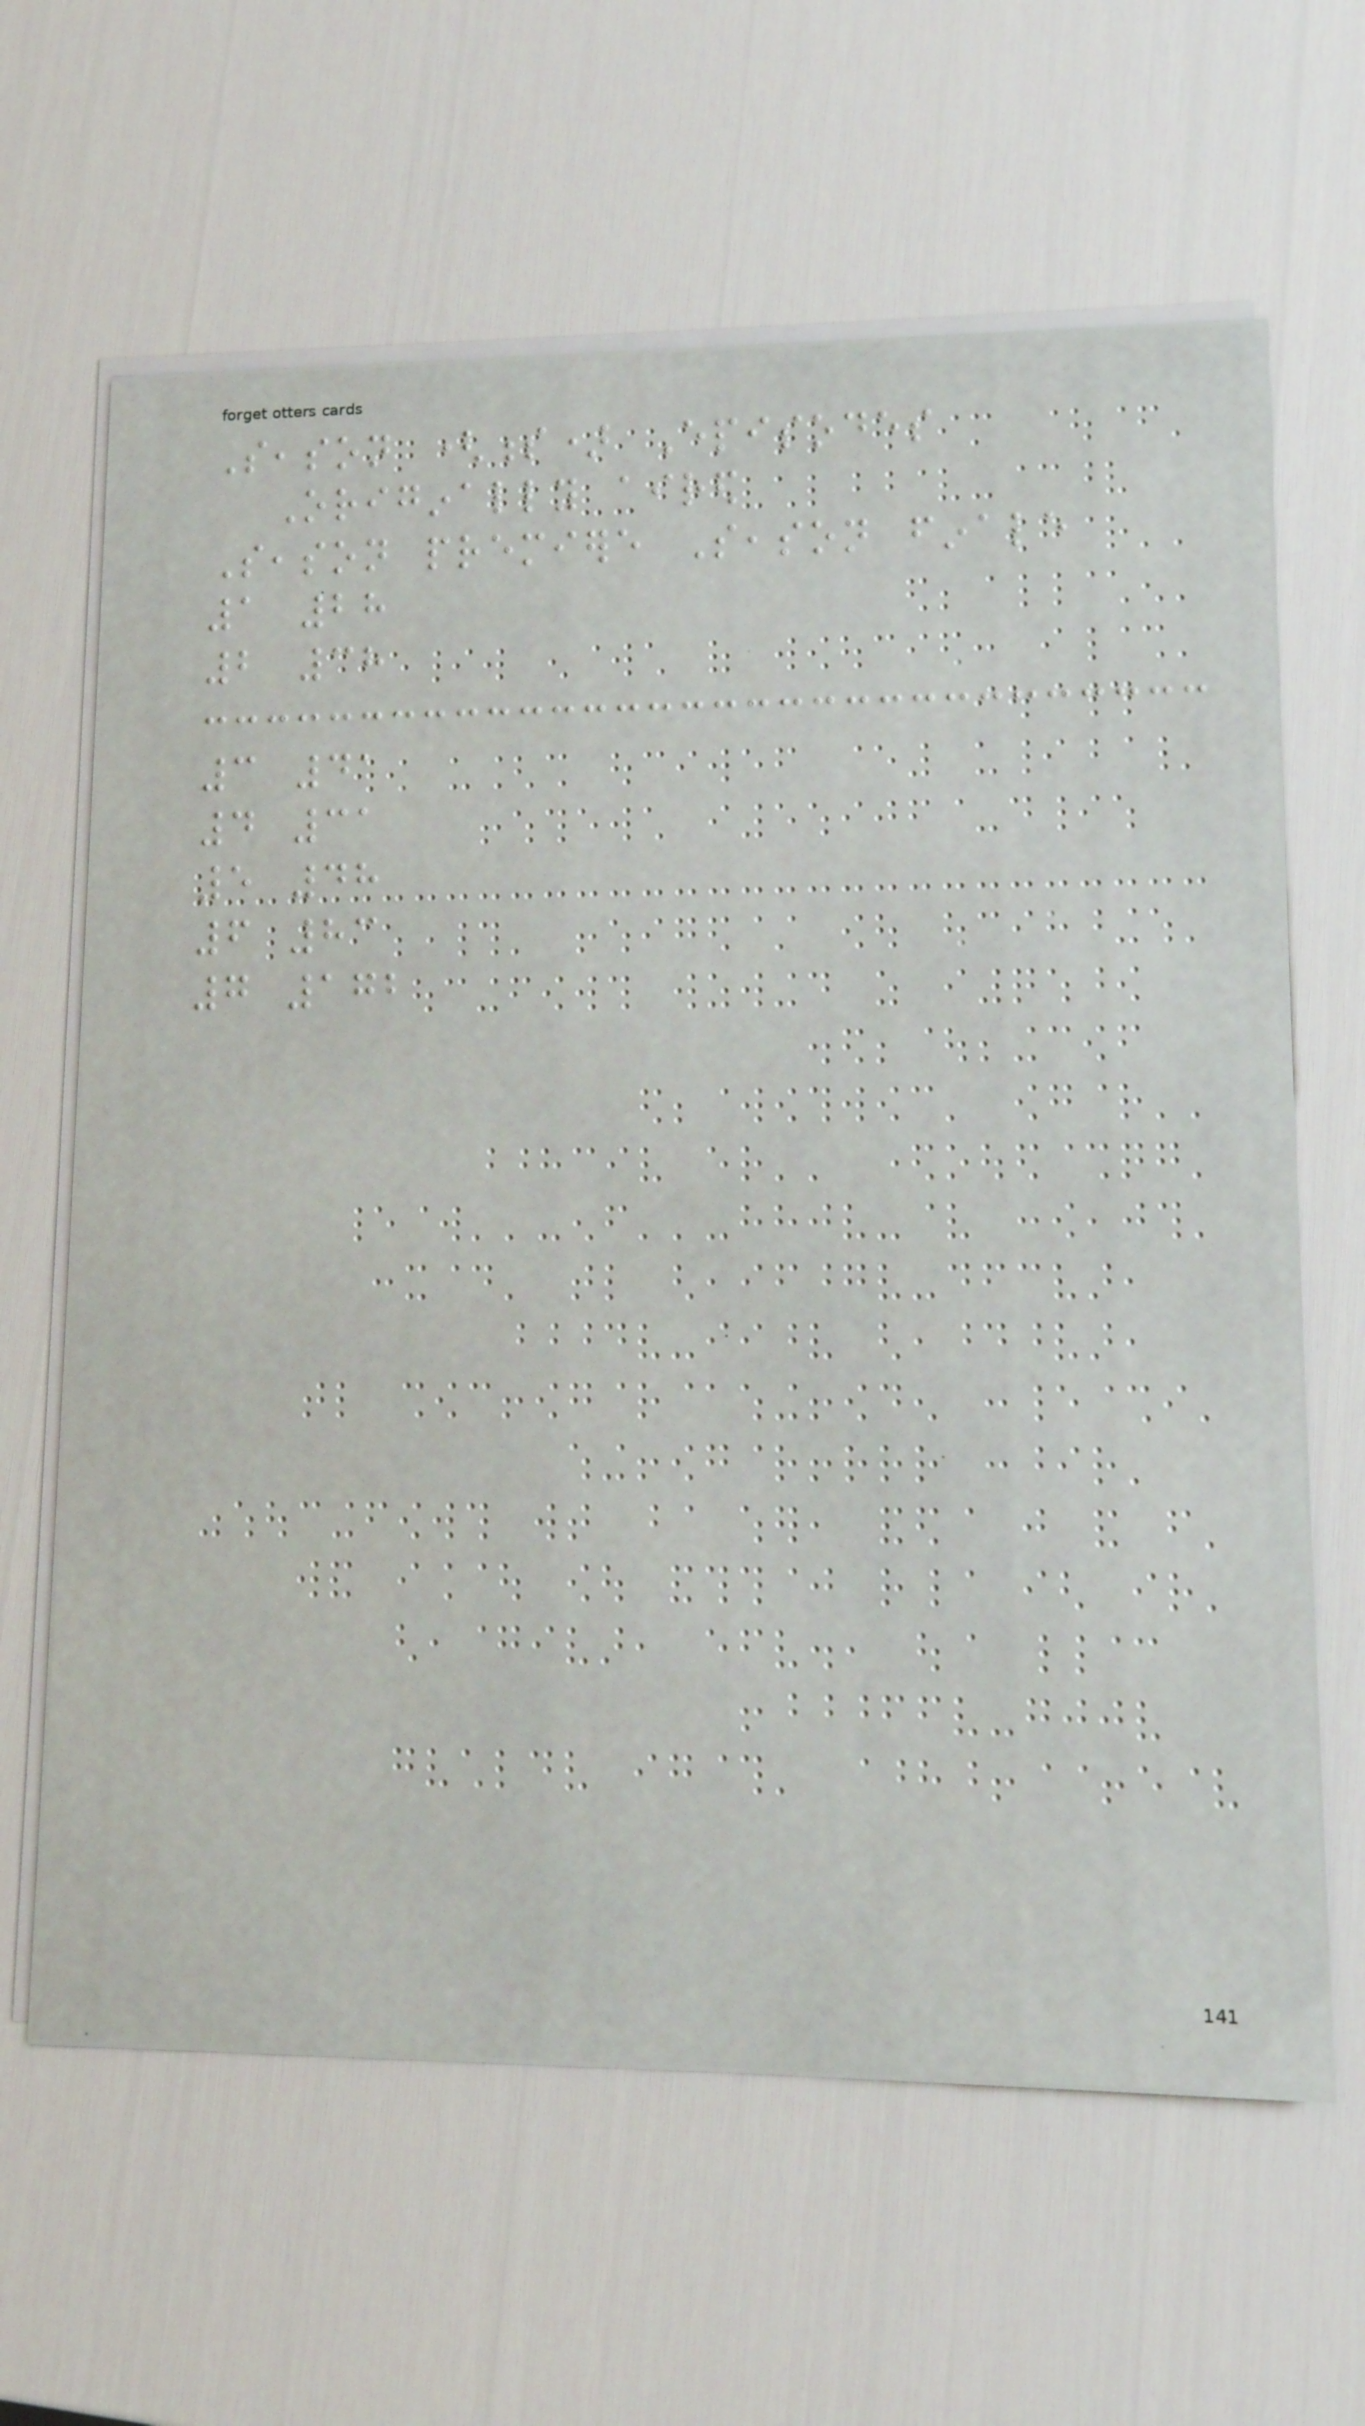Season (s) Episodes
Originally aired
Season premiere Season finale
1 28
2 38
3 41
4 31
5 48
6 83
7 172
